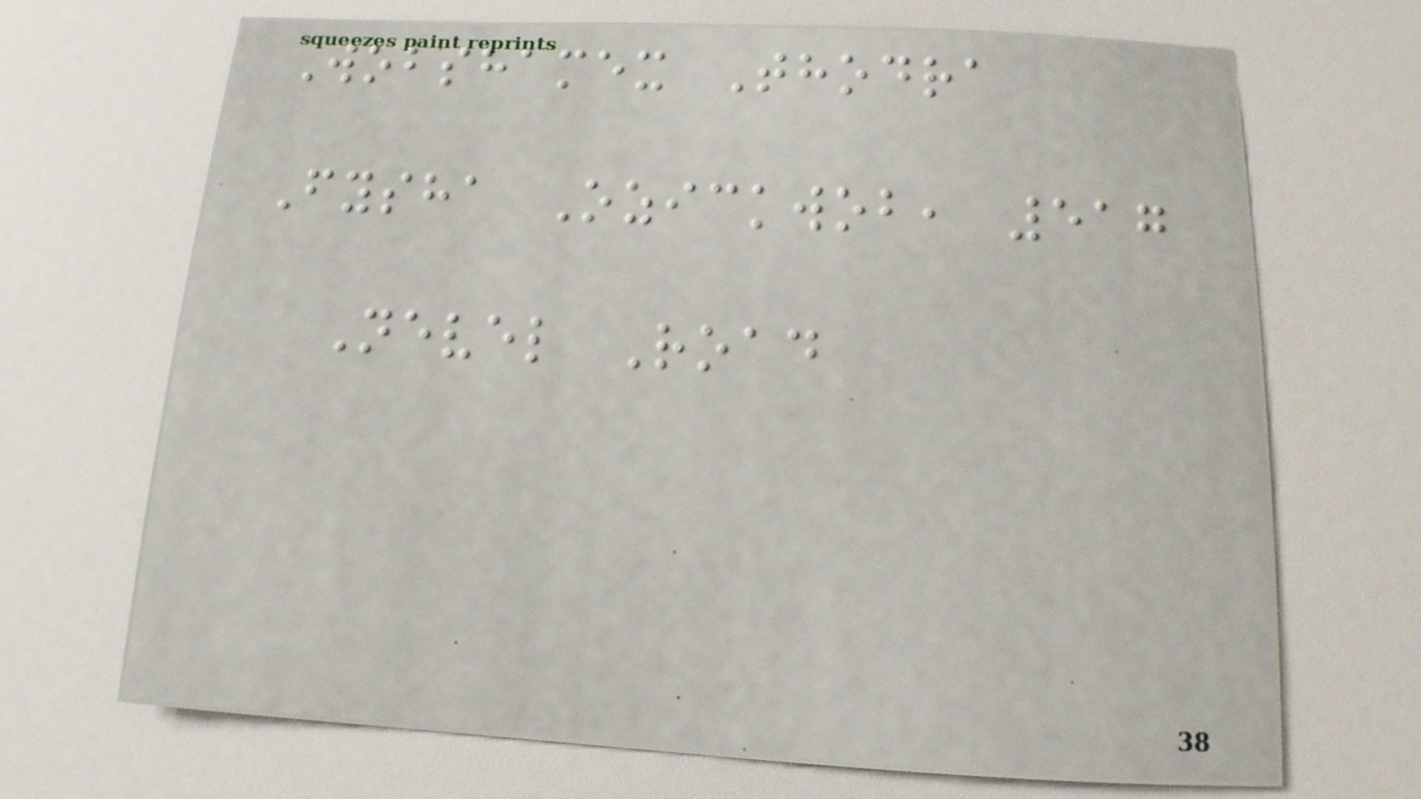Wobshamex Thodra
Fysha Ozickwob, 517
Nevel Road
